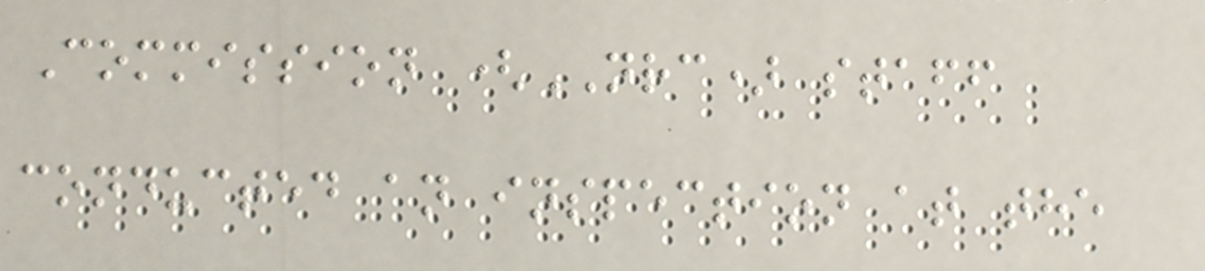Commission (NRC) staff
conducted an inspection at the
